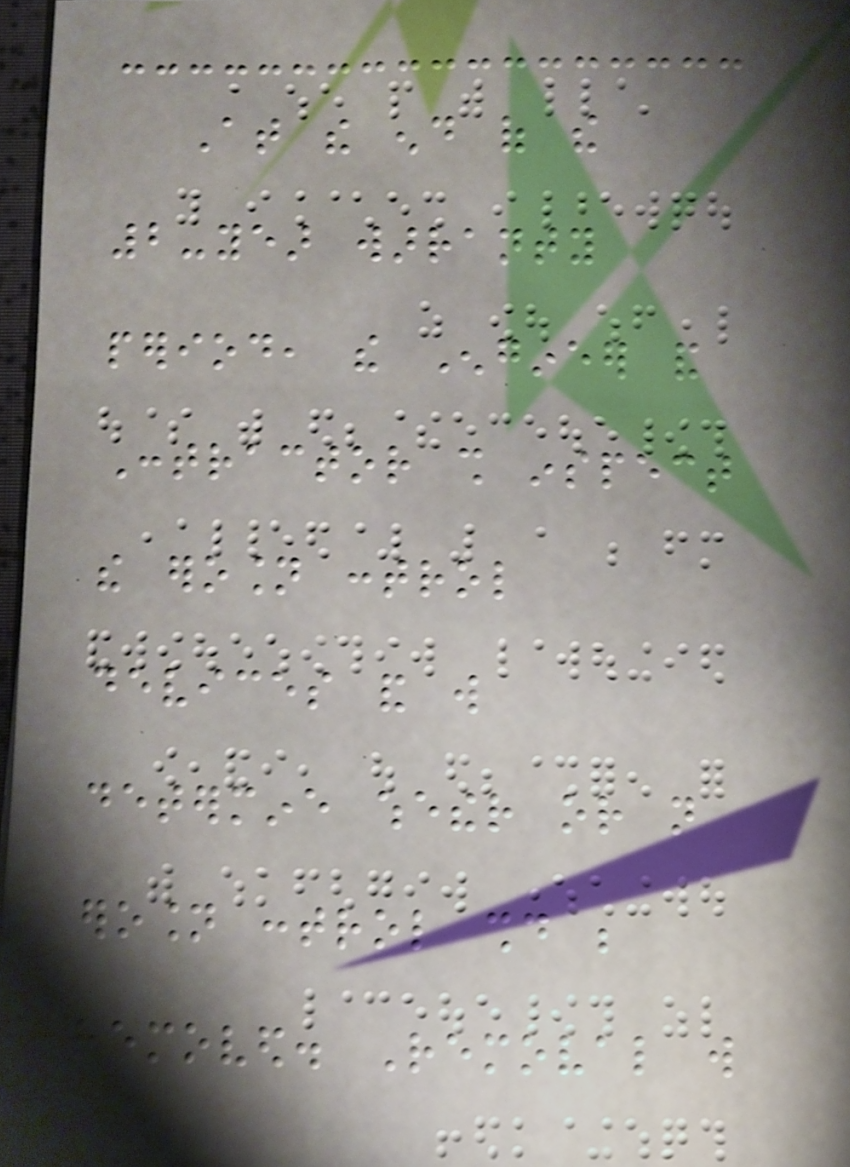At the end of the
2-year warranty
period, the Engineer and
Contractor shall inspect
the erosion control
devices and will
determine whether or not
erosion control should be
removed. Removal will
